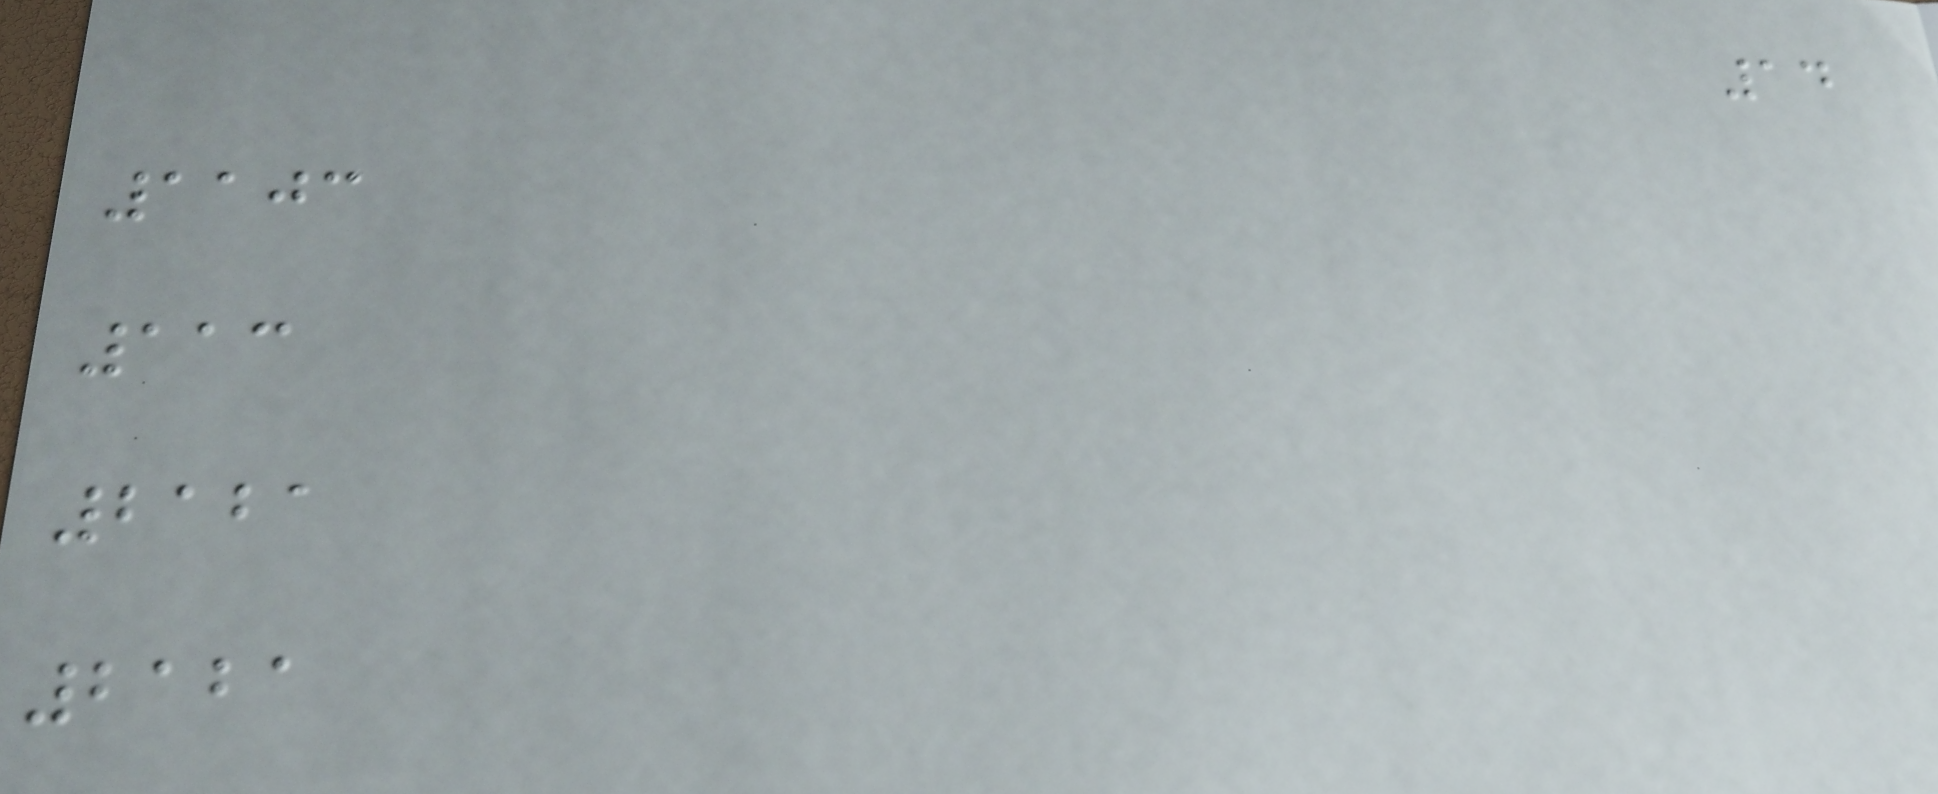14
1103
113
2121
2121
